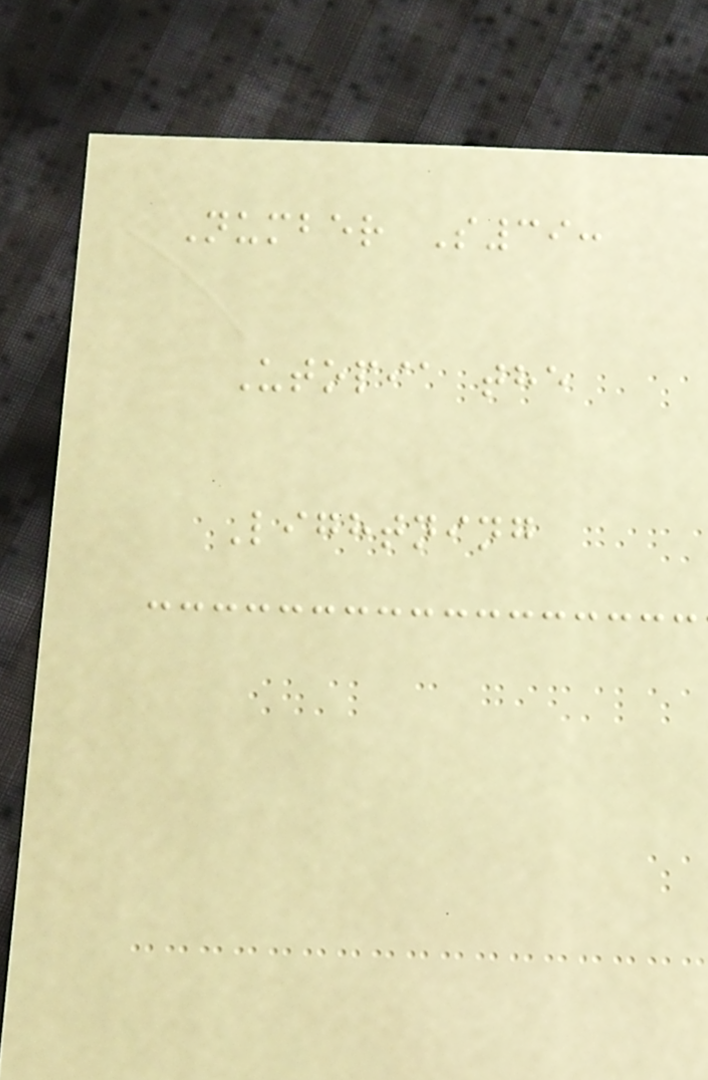Number S39:
Utopia the
Lightning
